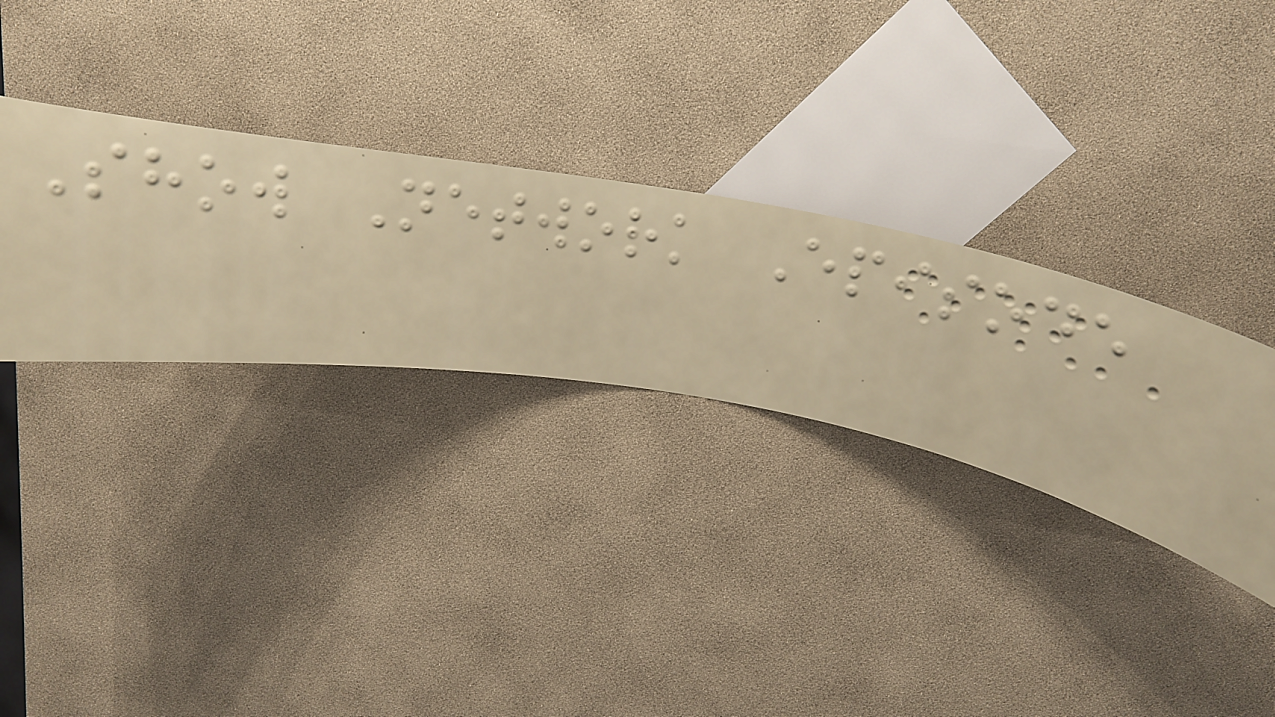Show Network Episode
